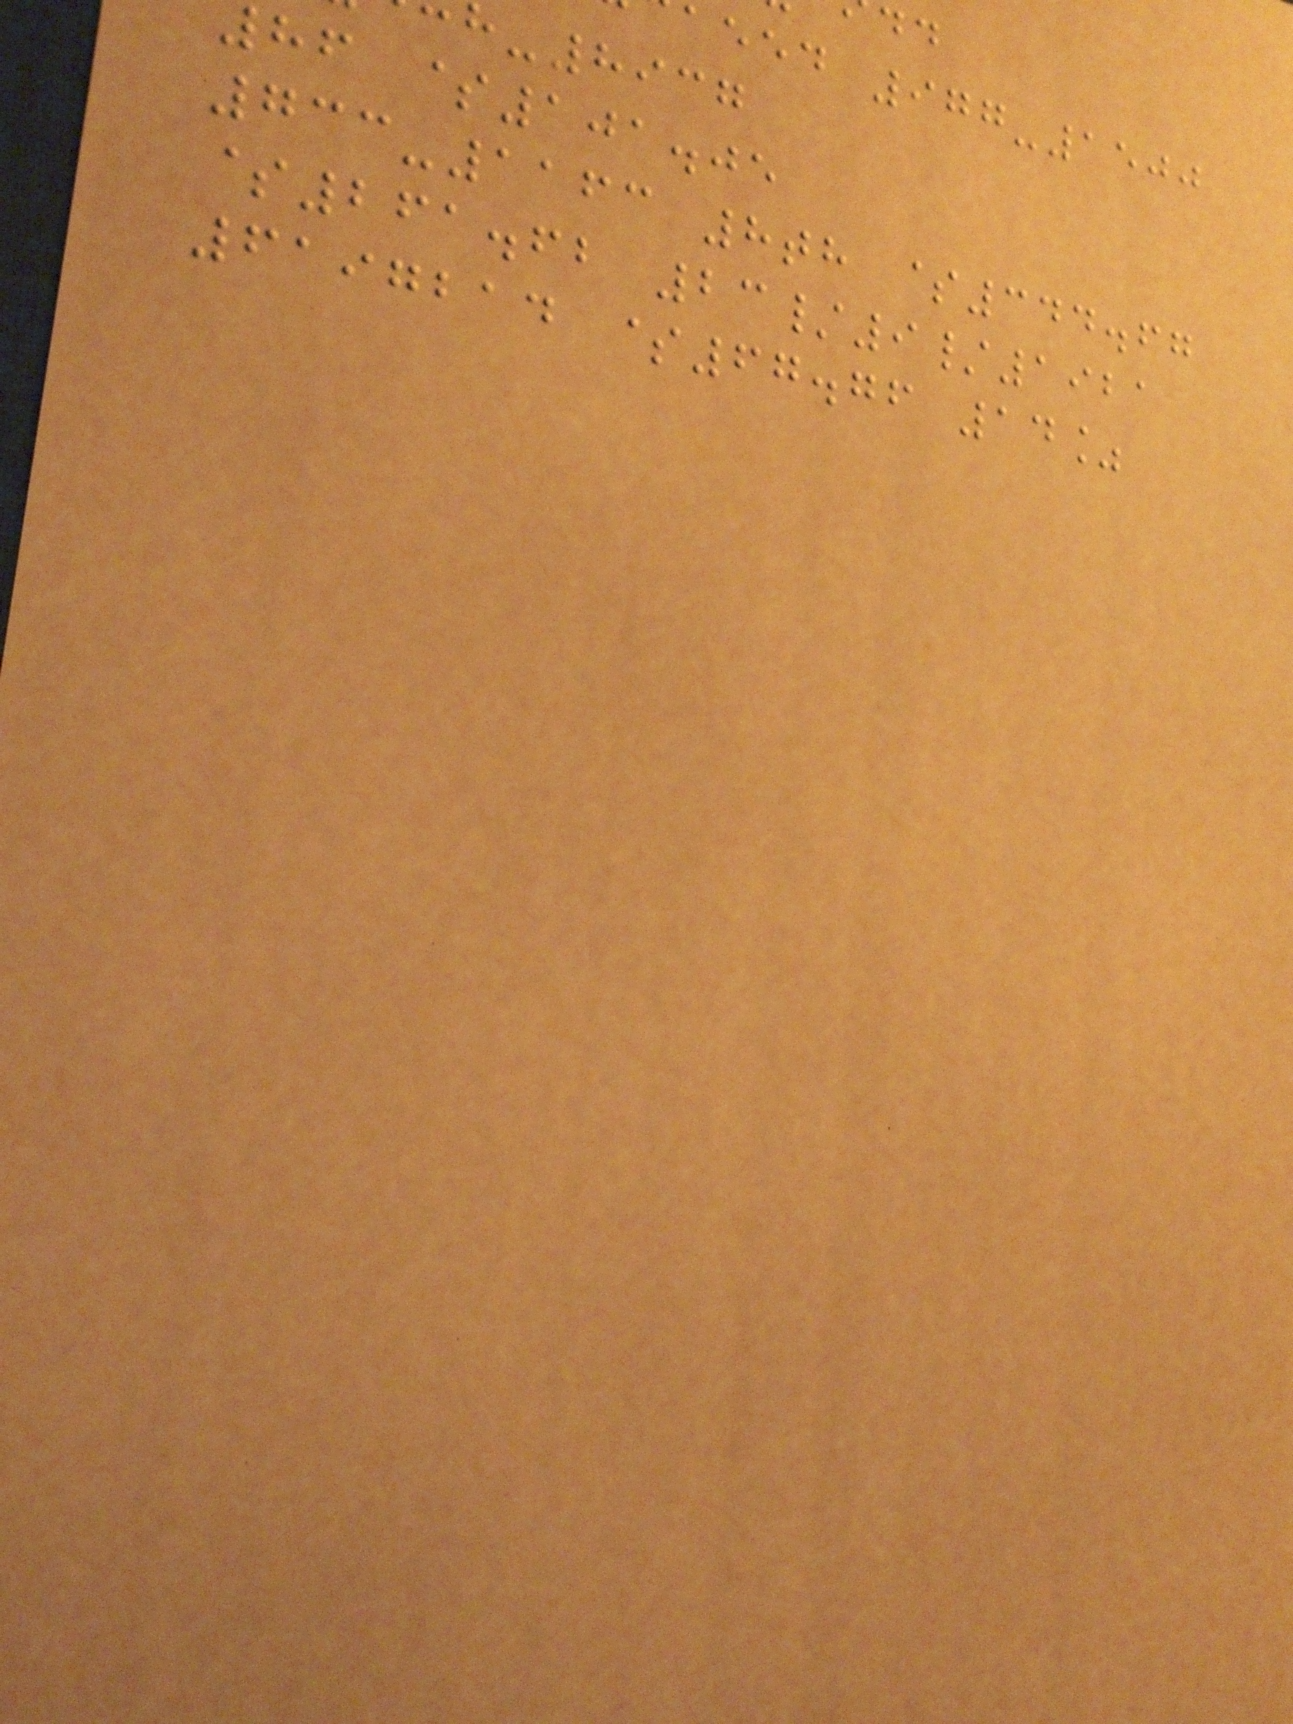aeed 977-1500
-8937
hf $101.05
733-1163 8th $344.67
$261.62 23/9/1921
6197214 $67.76 14%
